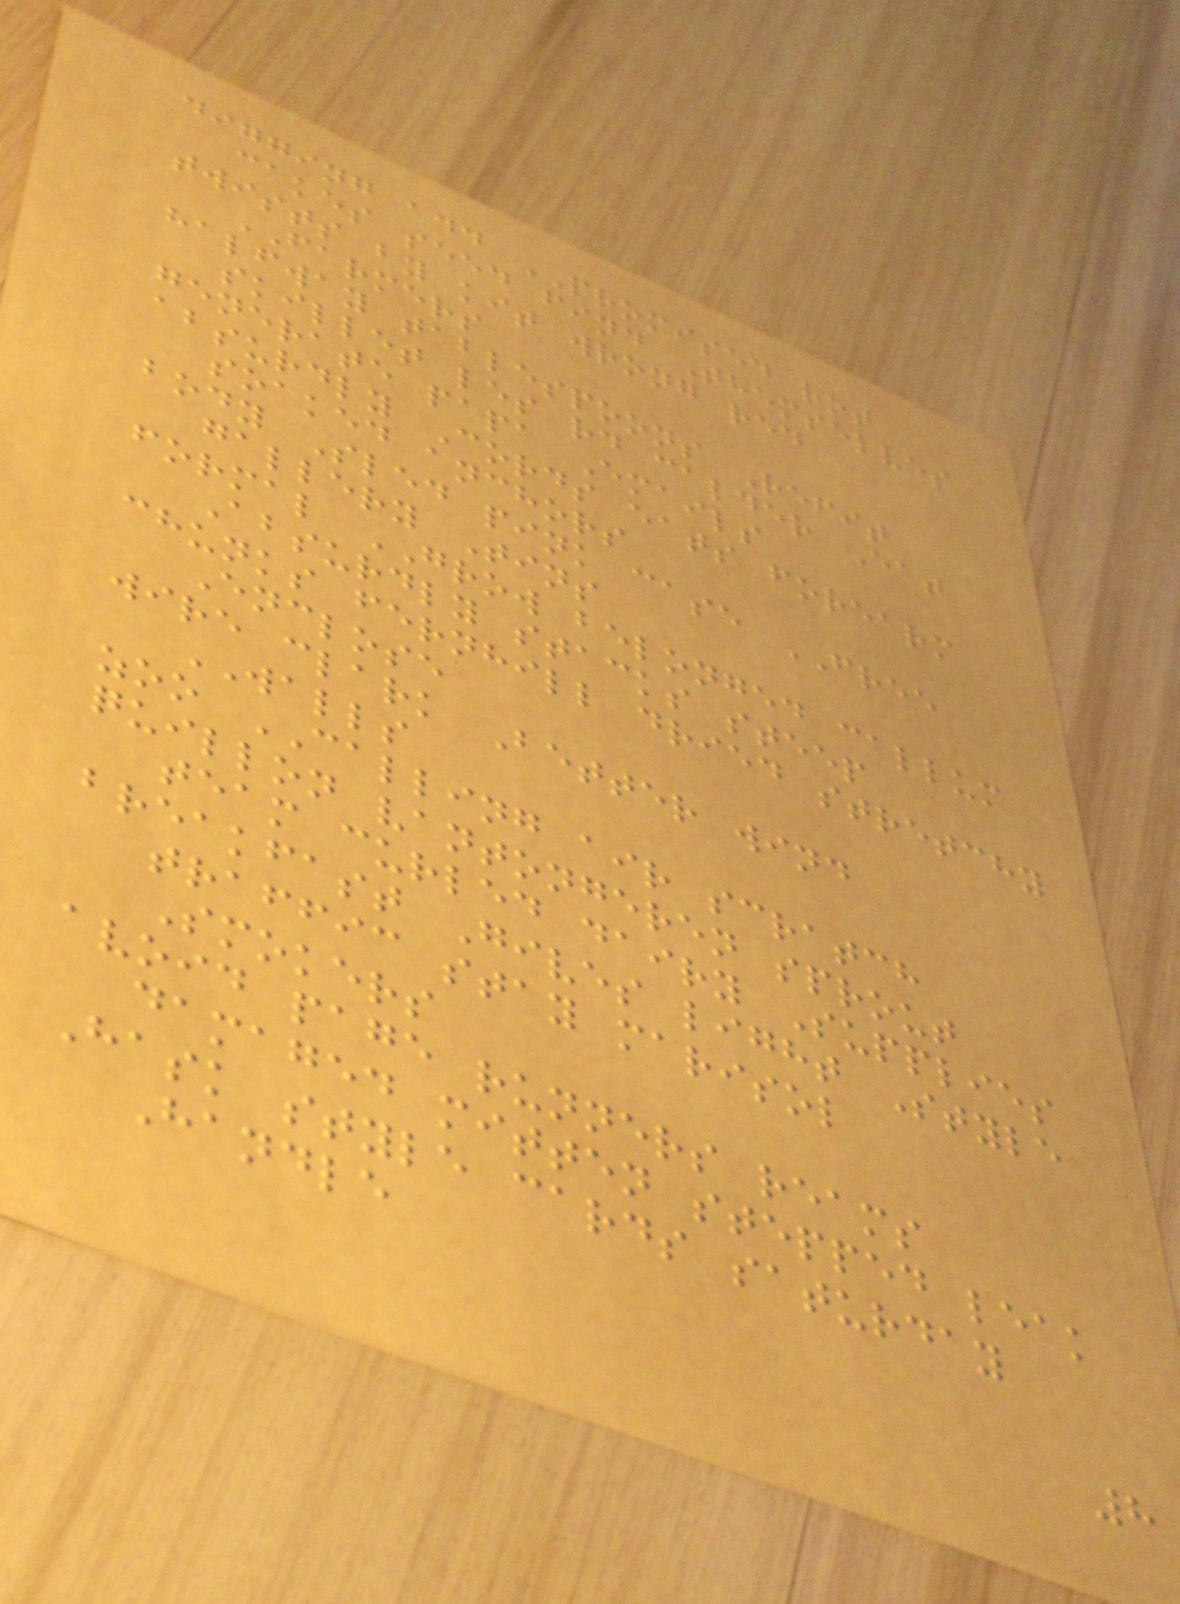digging add PROMISED rot
cakes seed find Themselves
twists by kit wrong red
FARMERS
halfway tablespoons Refit
skillet les rd calder Eat
generate papa Emails
absurdly Cords eats forearm
soaked anchors
body Sled pink case FREE
gallery Tins
formal GROW belonged callum
Absurdly stacks steep
chunks fernhill dried stretchy
Enclose
wire clark Better wind
WALLS
zoo CALLING air scratch
quillon vantongeren sprout
team curled dairy Supplies
breakfast Gives light Style
traffic stay marisol
Smokers
avoid page runners reams
damaged mitten stepped leak
Hask style cards saturday
Handle
8
